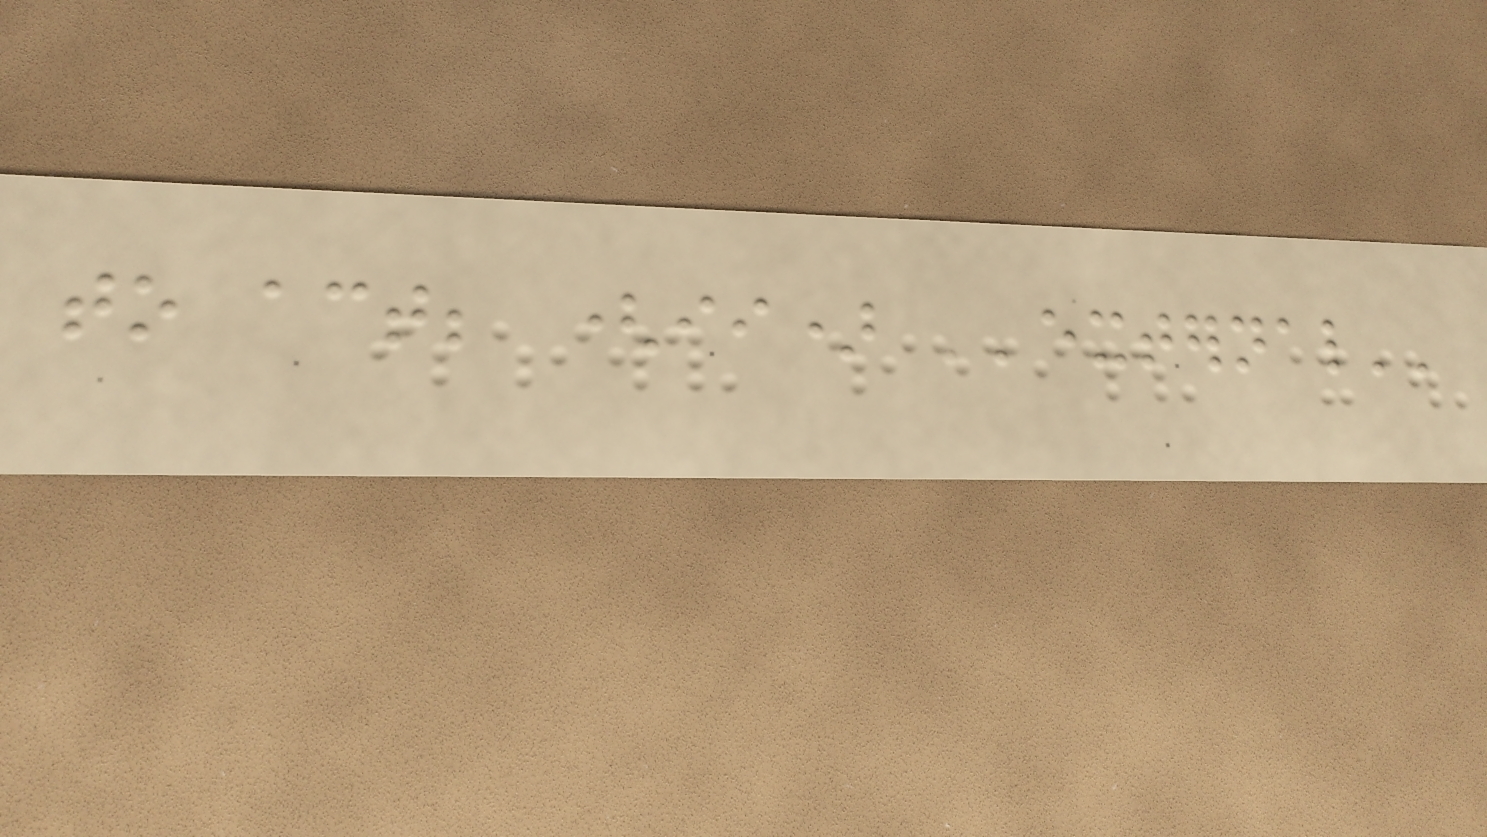to act; (ii) ''external''
